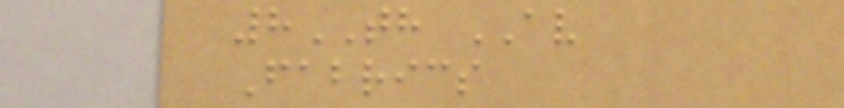8TH AV
Fabrics
